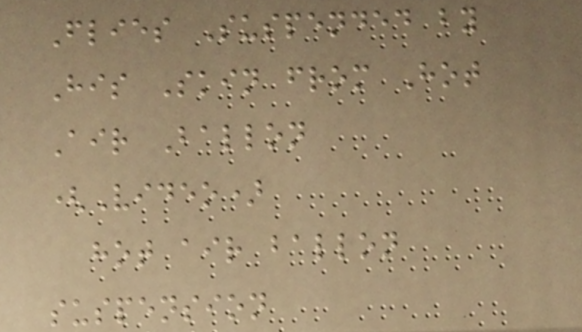Flies Suspended by
His Skin from Hot
Air Ballon
(Video)
hot air ballon
suspension
